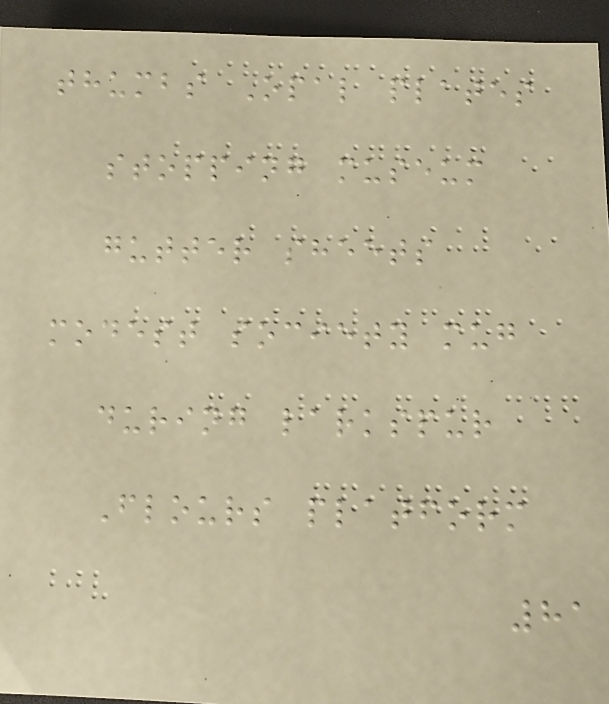thumbs Opal plates
stopping museum
gutter sheets
modest society mug
during larkspur
Flours platform
81
